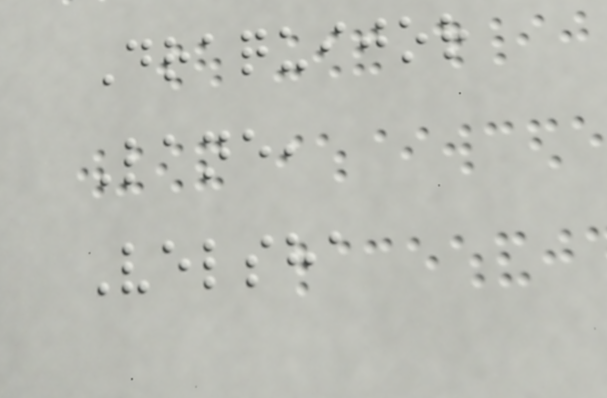Draquijor
Lane,
Velsha
